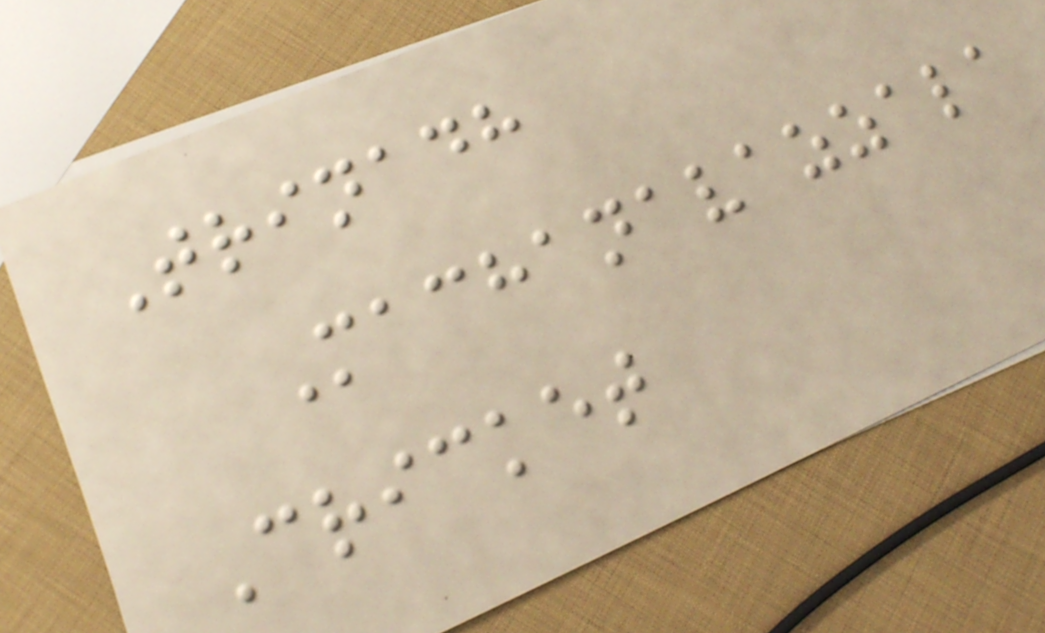Trinadh
Machanavazzala
Cricket
